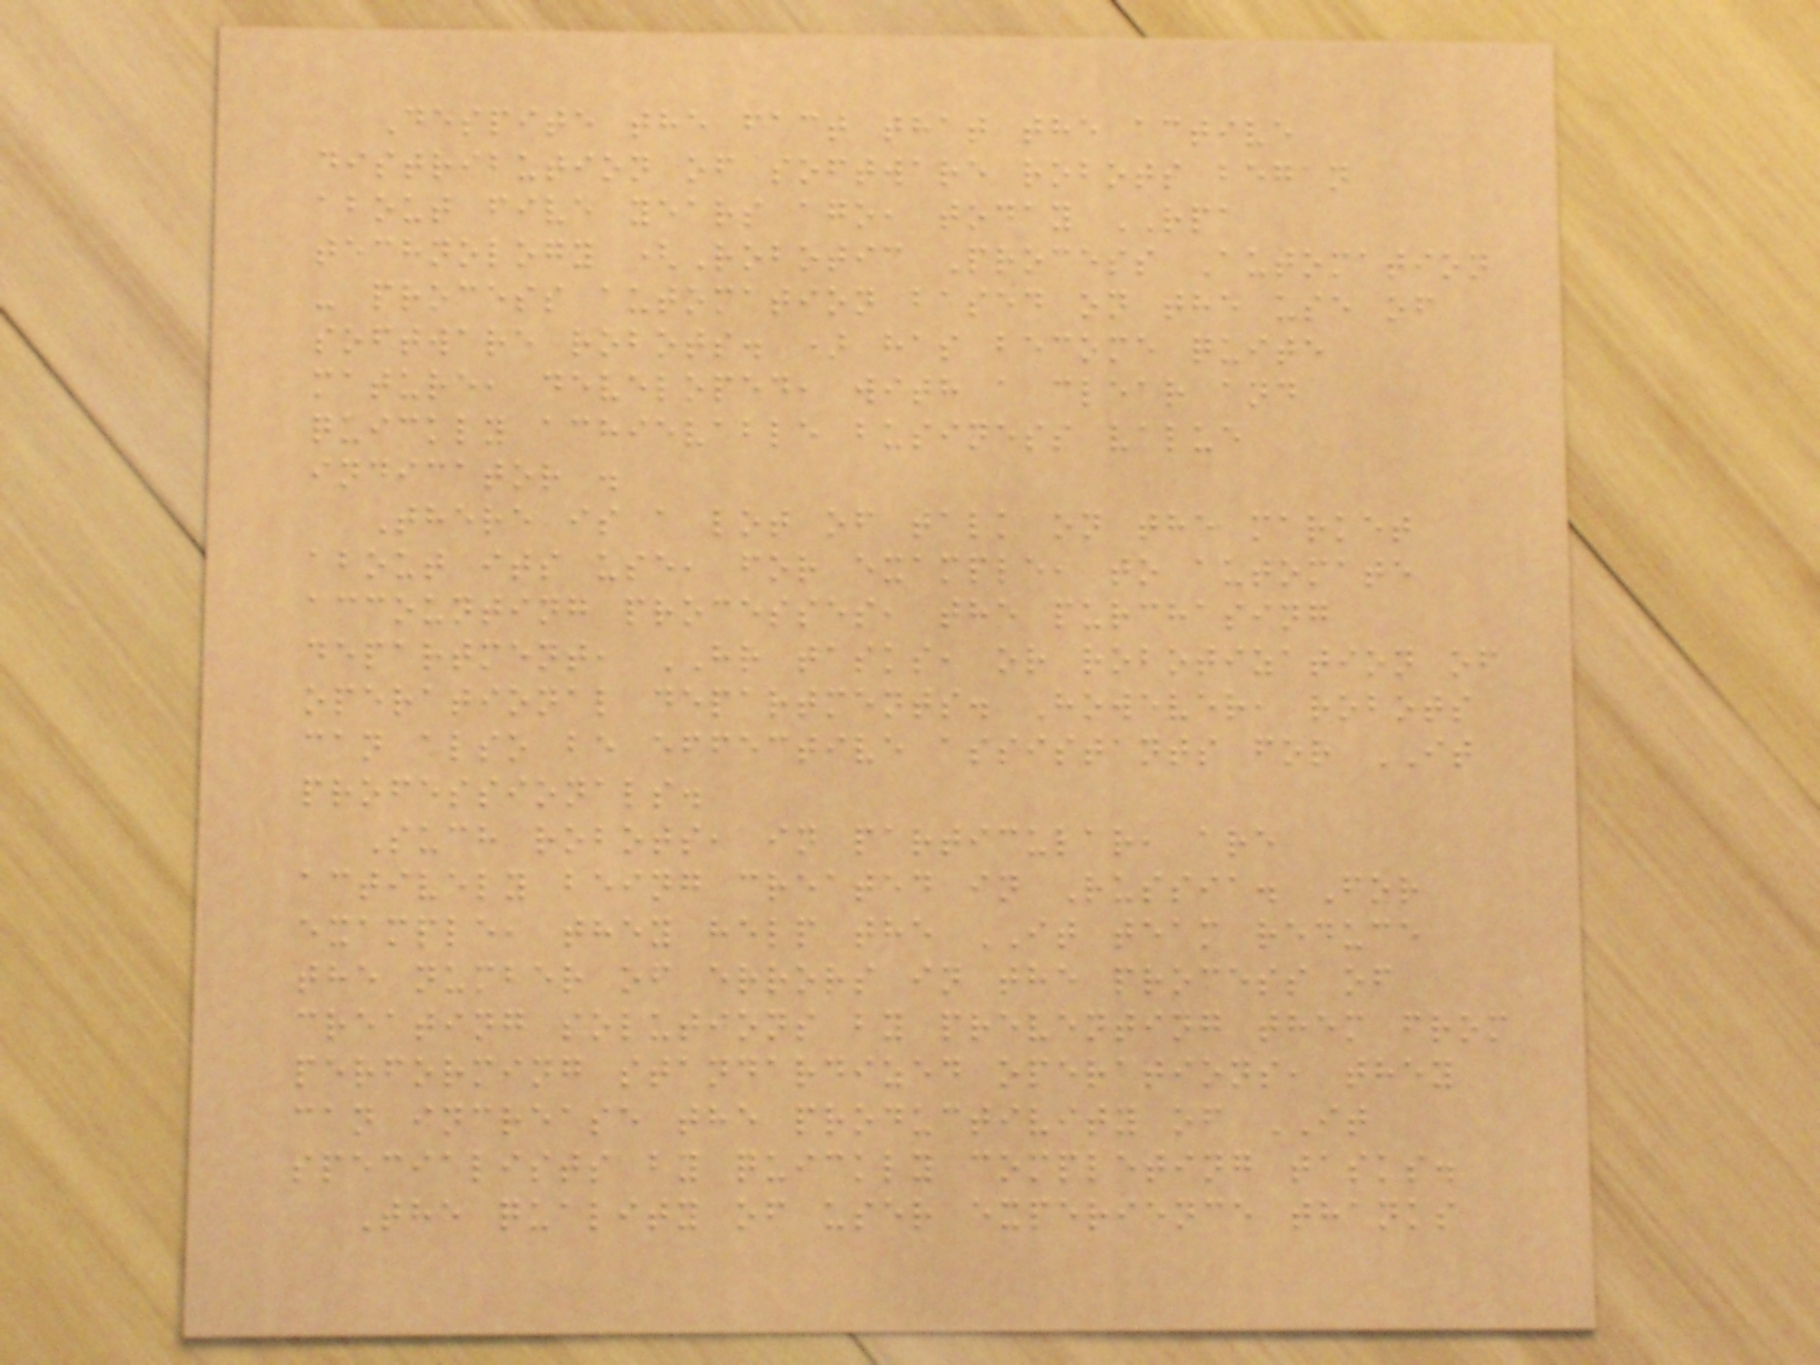Despite the fact that the active
distribution of software robots began
about five years ago, today RPA
technology (Robotic Process Automation
- process automation based on the use of
software robots. ) has become quite
mature, developed, with a clear and
quickly achievable business value
indicator .
There is a lot of talk on the market
about its use, for example, to automate
accounting processes, the purchasing
department, HR tasks, or robotization of
operational departments. However, robots
can also be effective assistants for IT
professionals.
Such robots, in particular, are
actively being created in Russia. For
example, they help the IT team reduce
the number of errors in the process of
creating solutions by preventing them from
performing standardized operations, they
can increase the productivity of IT
specialists by quickly completing tasks.
The quality of user experience thanks
